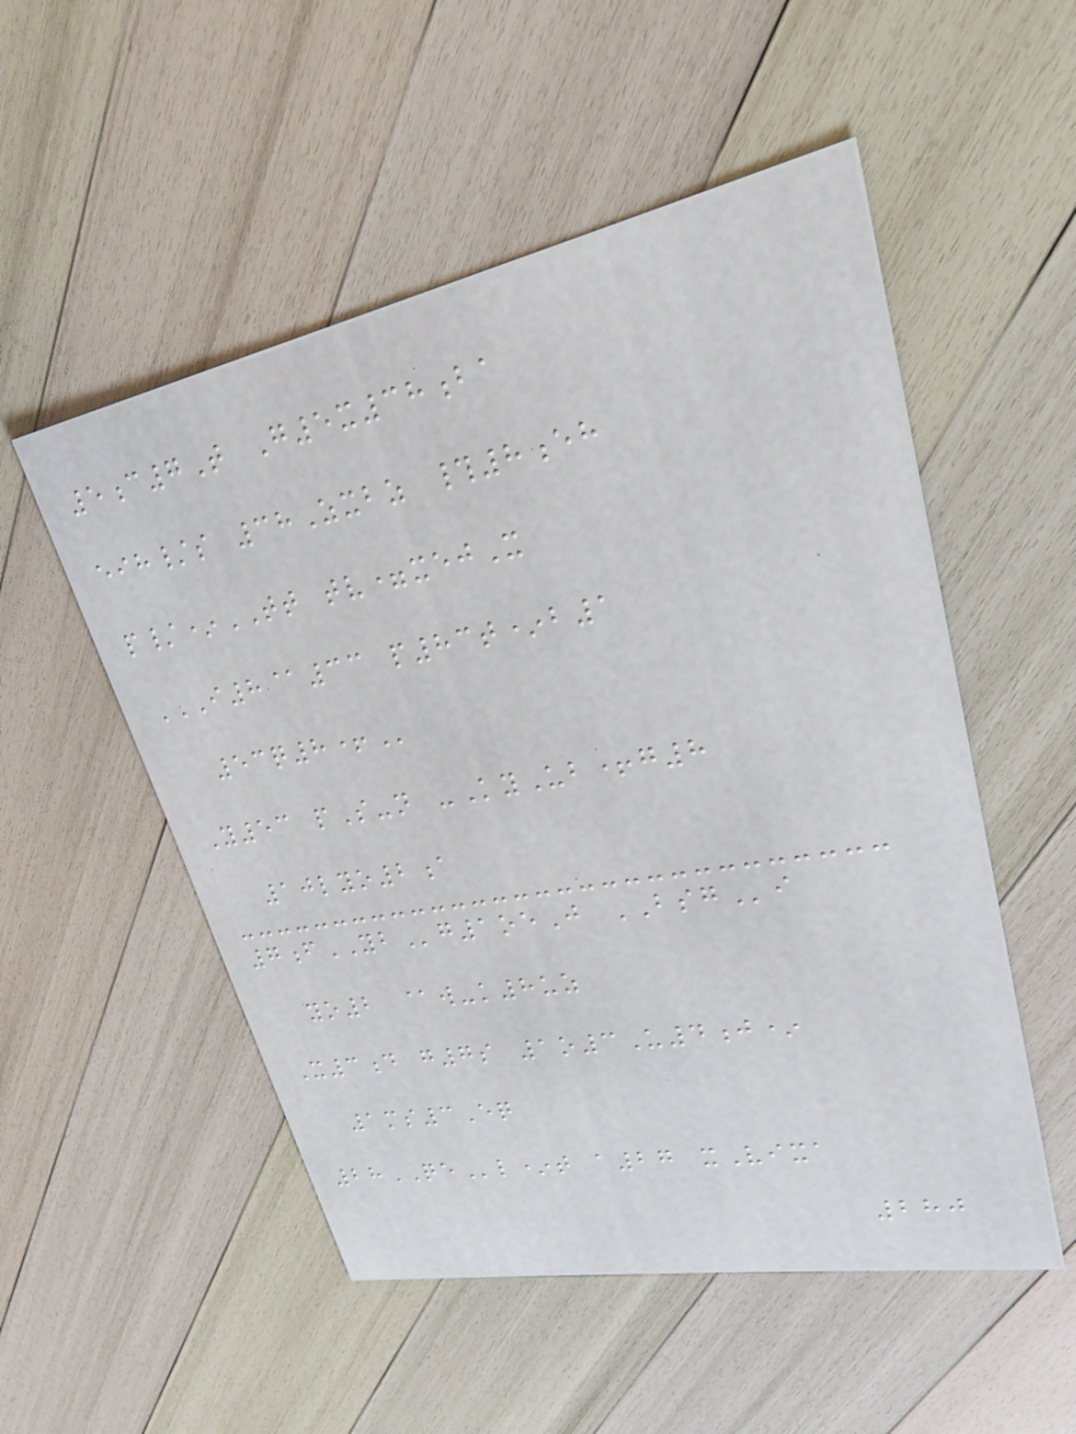5c7T G5x38ba
eih/s 38Zxbz #8eh
p/*TT tv=xejX
I8@33 P83T*B1
53Q8+
Y53 pS-n -KyUb+g8
10lyo2a
7fYBg1oeJ BSGi
yo2 @w-k8uz
X3d g7s 1o3U4j*
1ms3Eq
28QEl*t a27 xVixa
280
